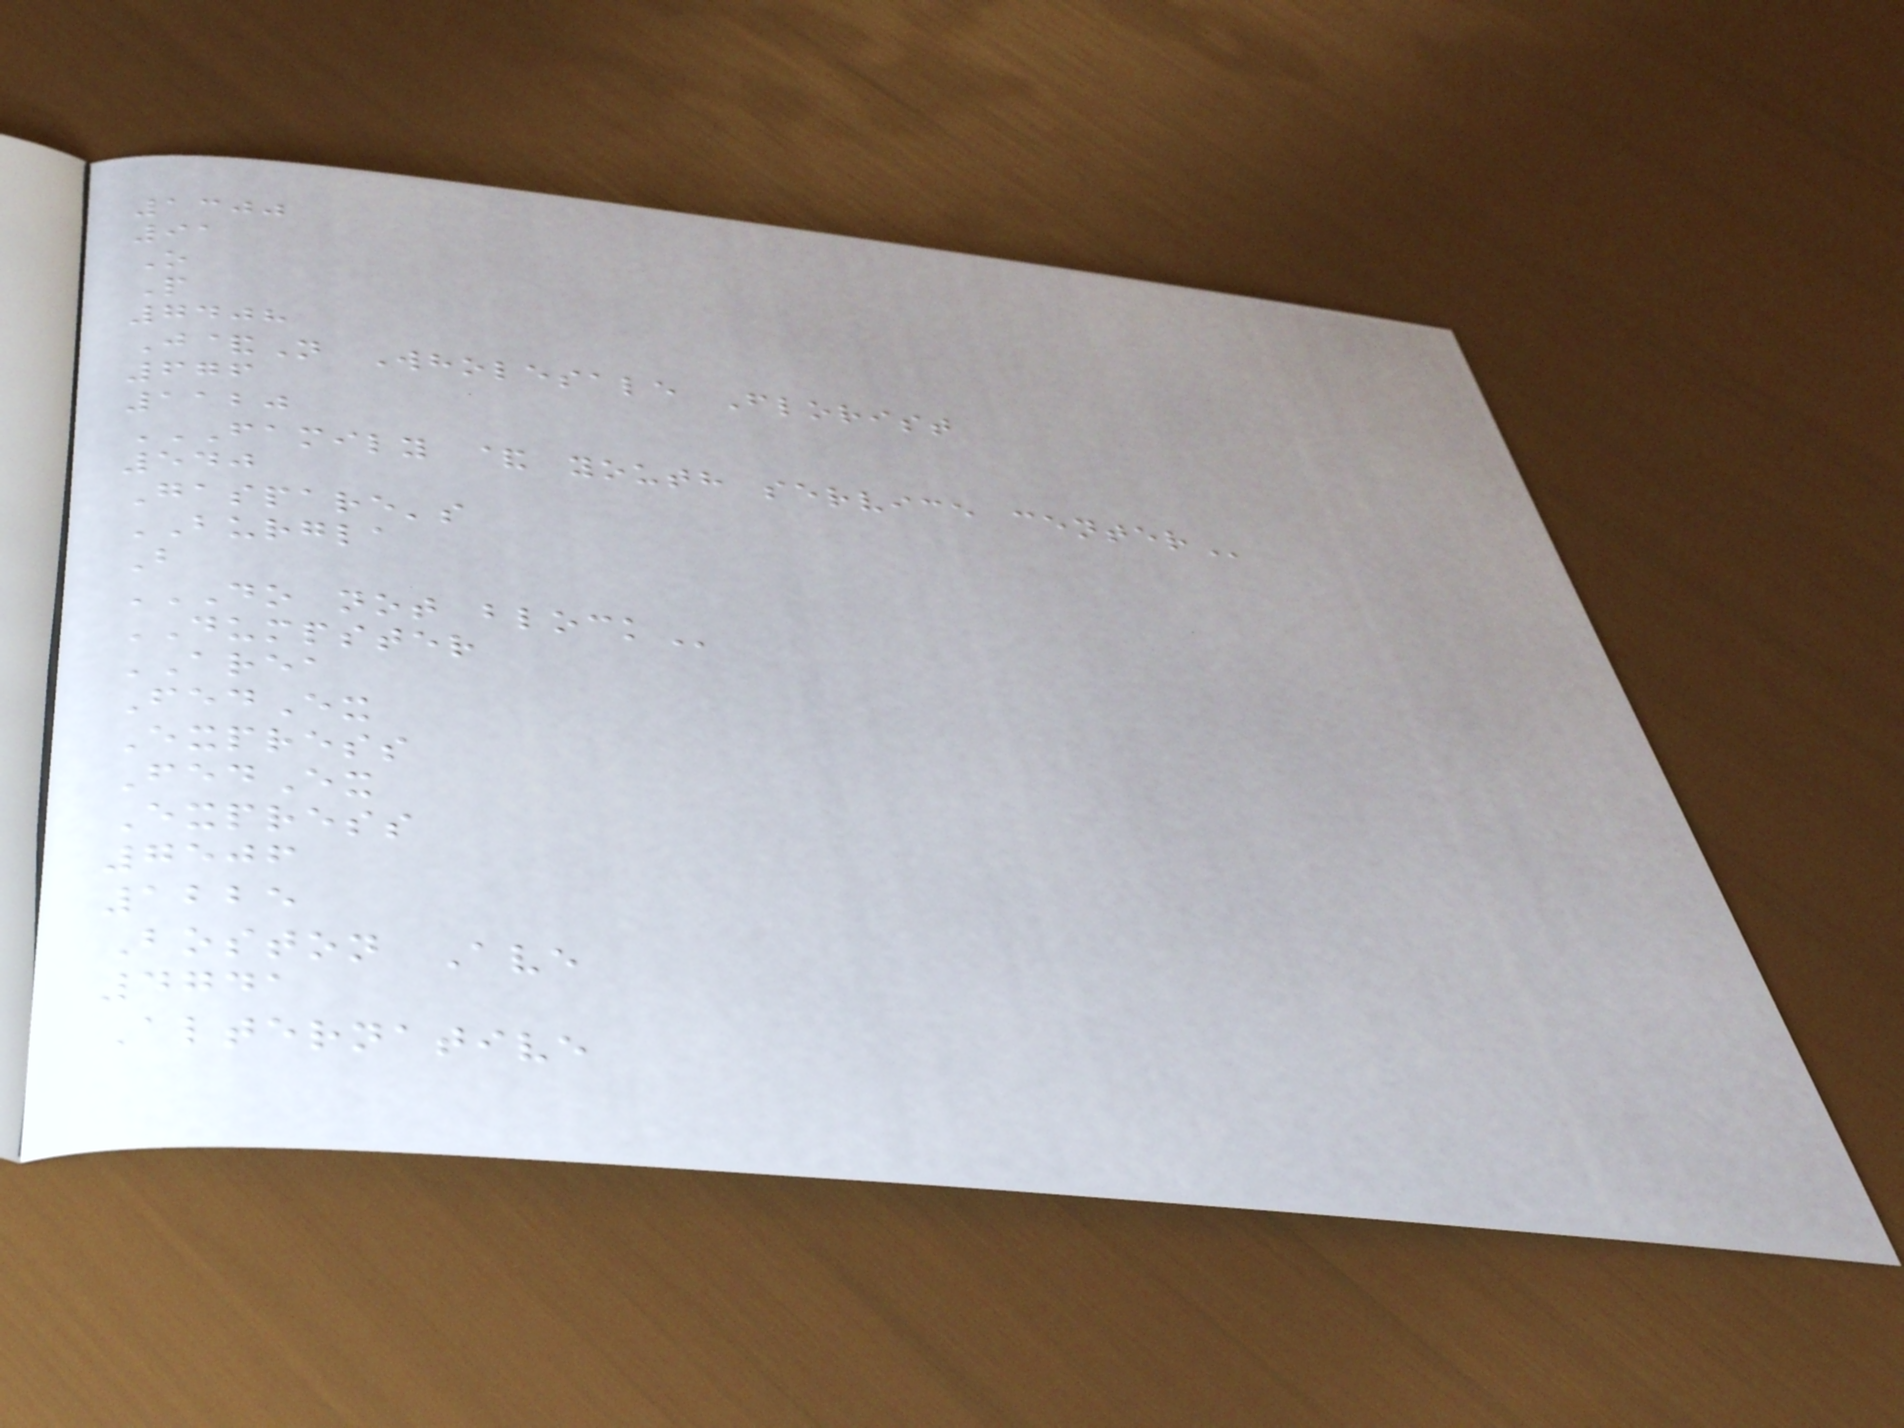1300
91
O
P
7408
J&N Wholesale Florist
676
1120
FAMILY & YOUTH SERVICE CENTER
540
Gaspare's
BURGLA
B
DO NOT BLOCK
DUMPSTER
AREA
FedEx
Express
FedEx
Express
7506
1225
Boston Ave
4741
Alternative
